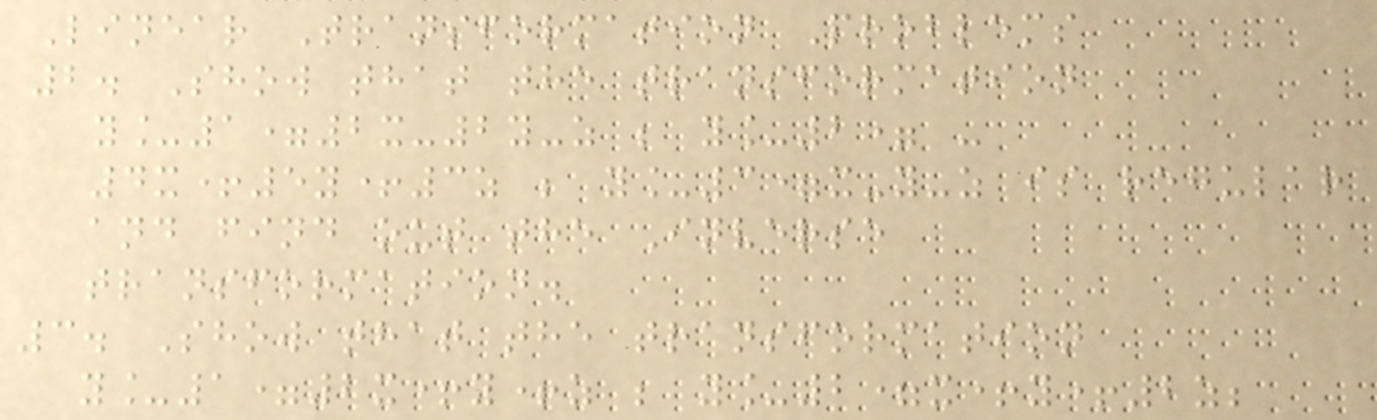Linear Transformation Problems
2. Show that the transformation
y_1=2x-2y-z ; y_2= -
4x+5y+3z ; y_3=x-y-z is regular
and find out the Inverse
transformation.
3. Show that the transformation
y_1=2x+y+z ; y_2=x+y+2z;
